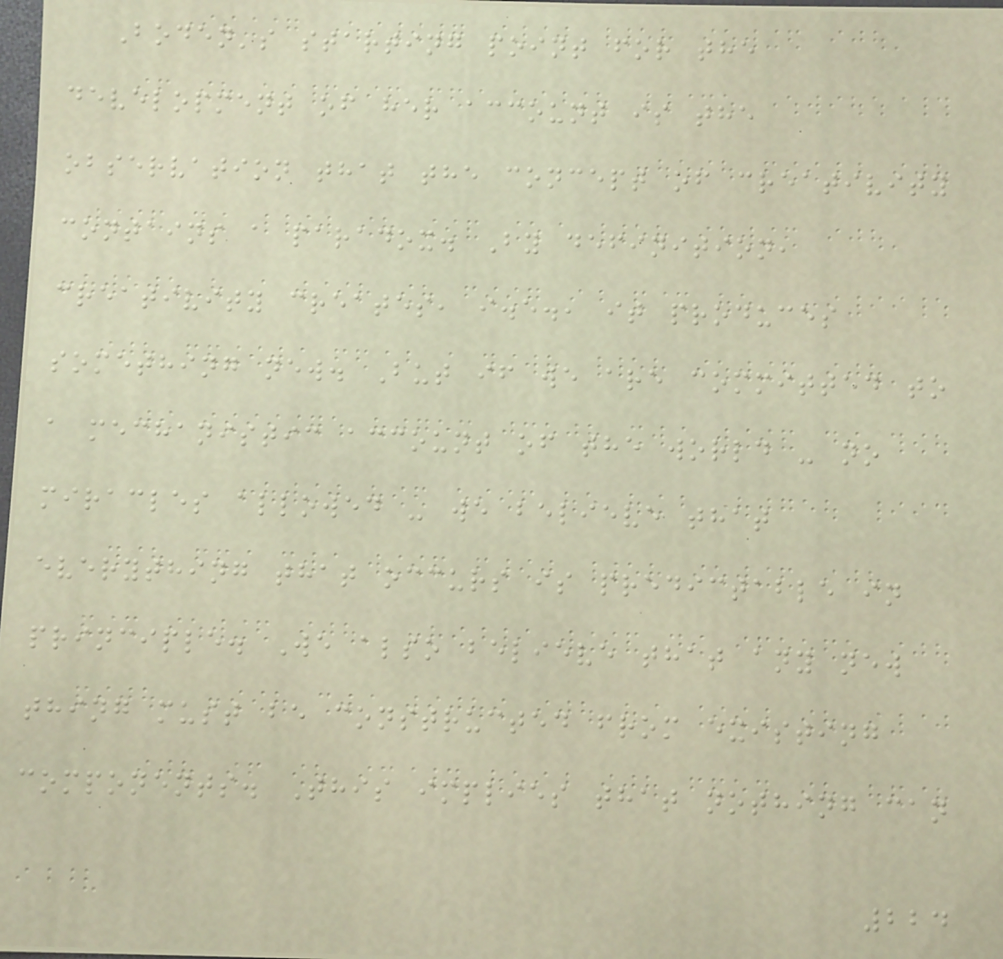Boden's starting point for the
development of her account is the
observation that the concept of creativity
contains a paradox. By definition,
creativity creates, i.e., it produces
something new. But if we are committed to
a mechanistic account of the world - no
miracles allowed - we believe that
everything that occurs is predictable in
principle. We also believe that any new
thing must be constructed from existing
components. This implies that nothing can
224
